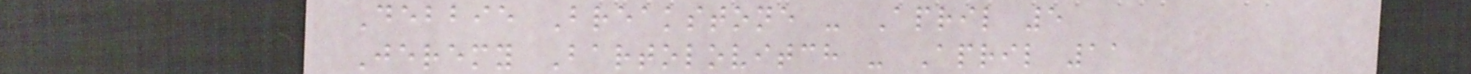Debbie Breakstone - April 5
Jeremy Bartolovitch - April 11
